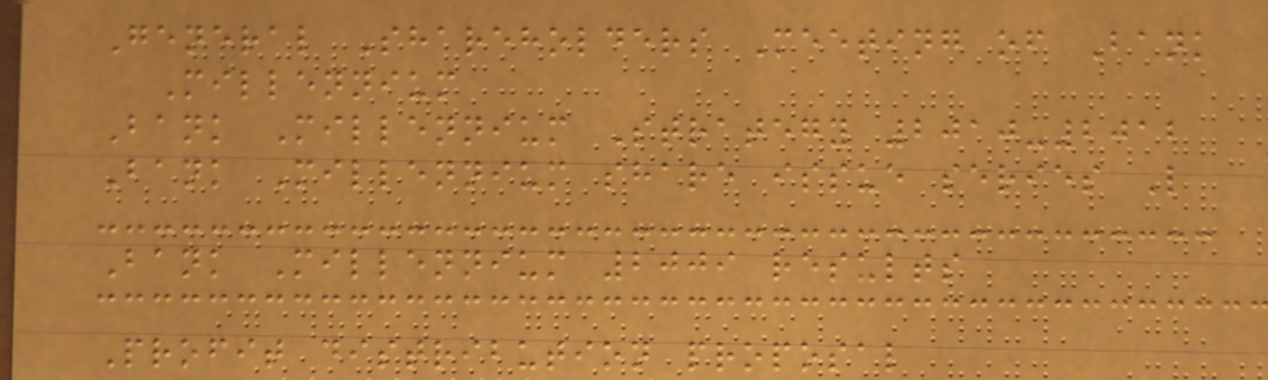General Shareholders Meeting of Bank
Millennium
Bank Millennium Strategy 2010-2012
Bank Millennium share issue series L
Bank Millennium 2009 results
Profit distribution proposal
